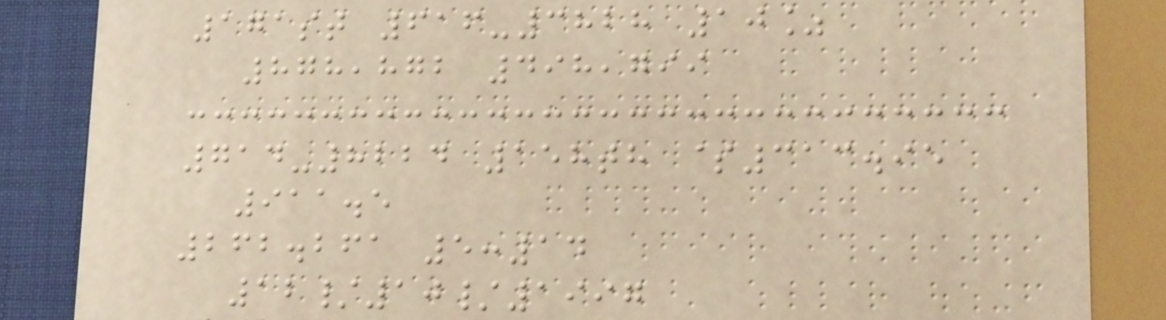171st 616-3828 10%
878,872 498,799
714-8224 158th $313.95
911.5
262.261 5:14
12/10/1997
